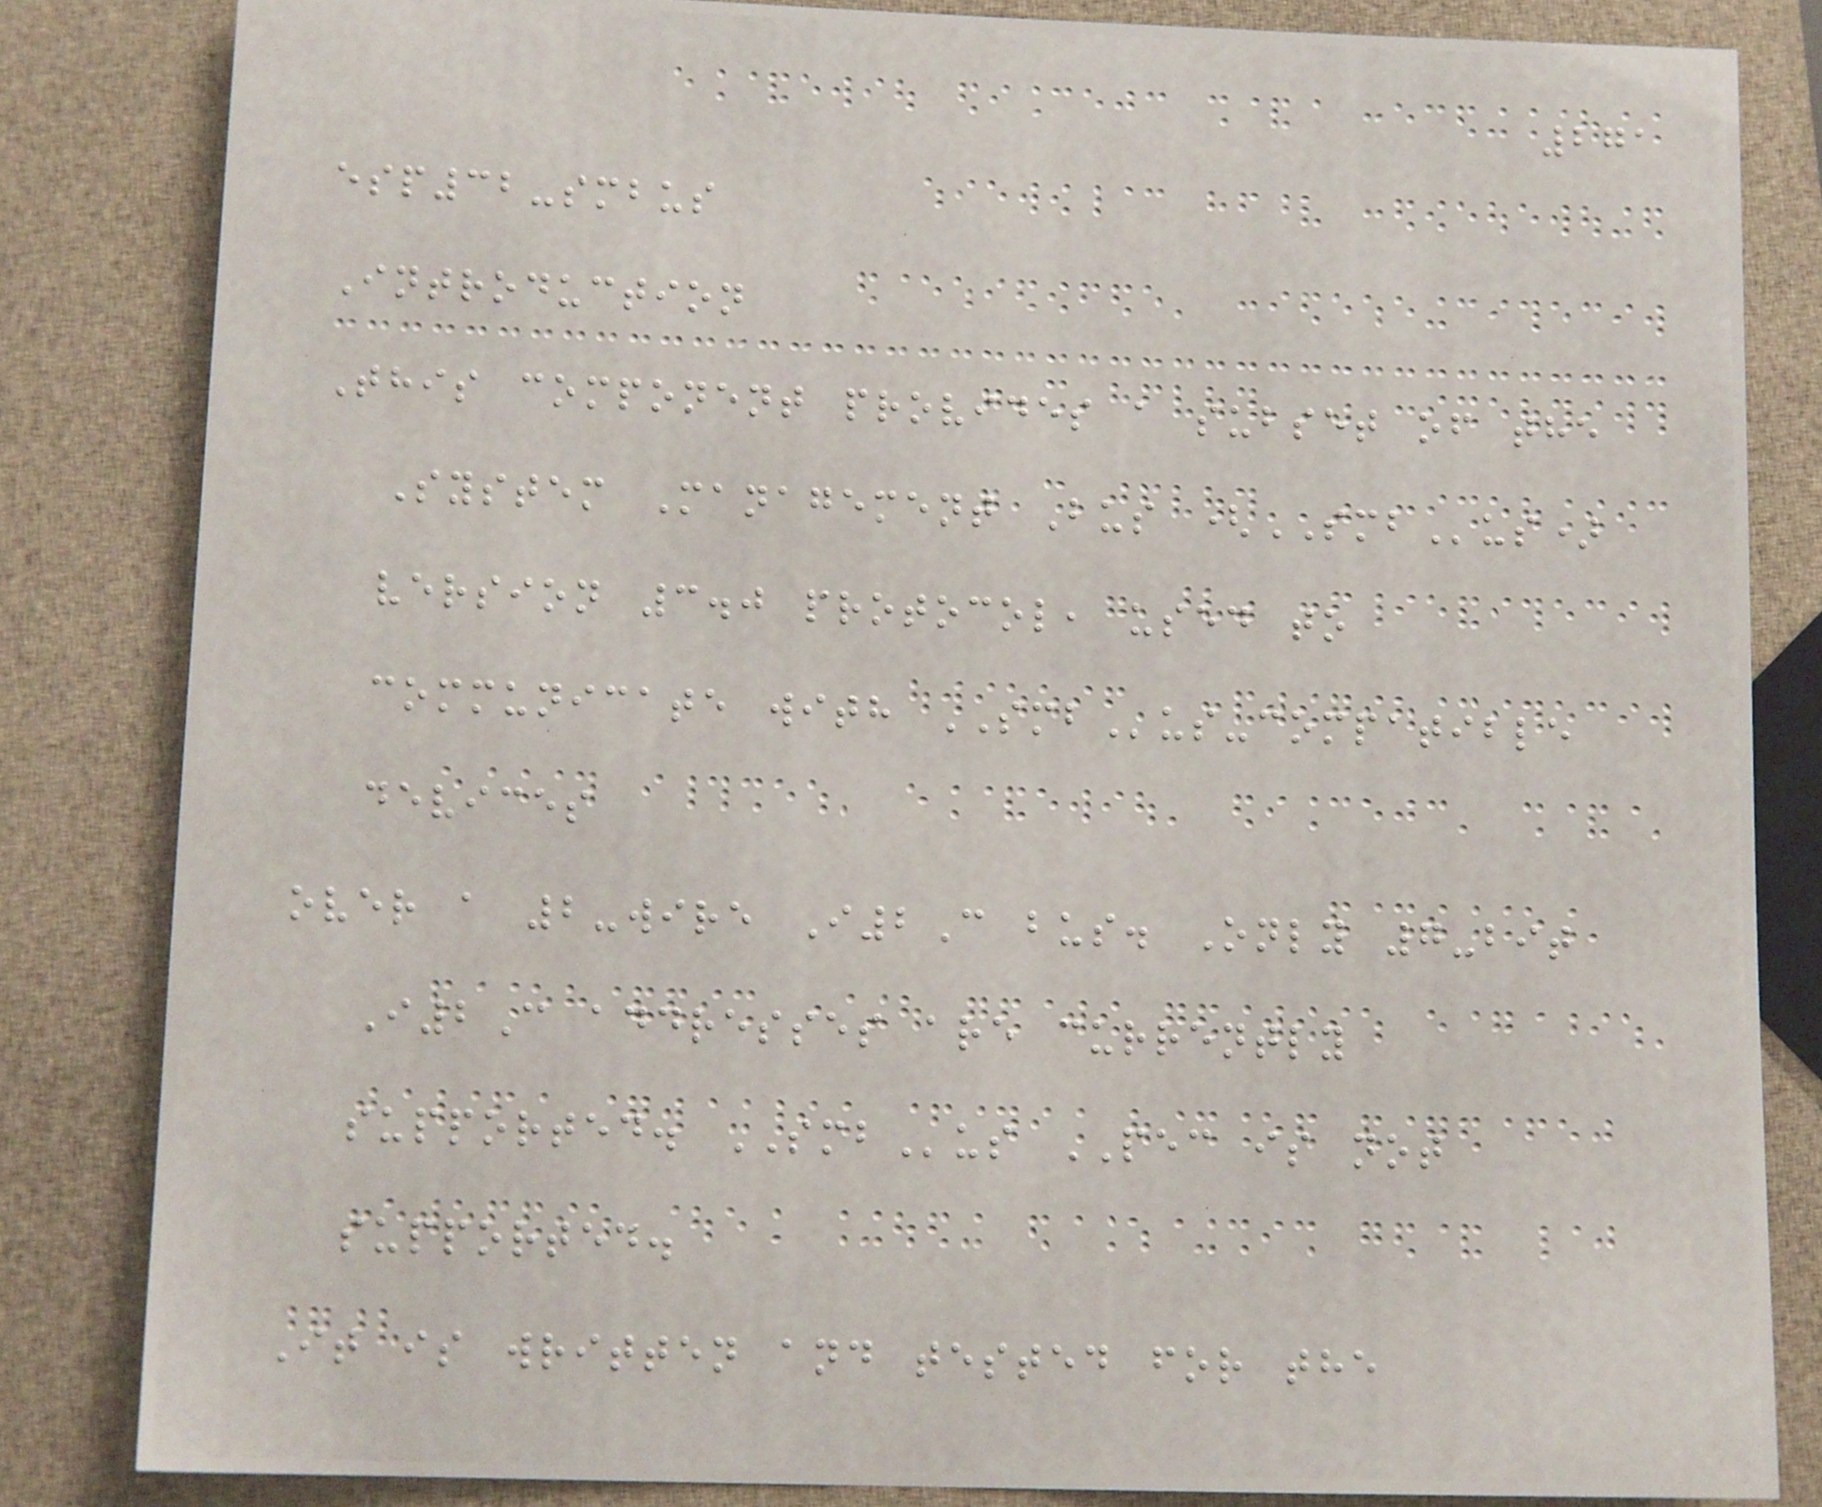271
esp32-smbus
Introduction
This component provides a subset of the
System Management Bus (SMBus)
version 3.0 protocol, used to
communicate with SMBus-compatible
devices
over a 2-wire I2C bus. Only 7-bit
I2C addresses are currently
supported. SMBus PEC is not
supported.
It is written and tested for the
